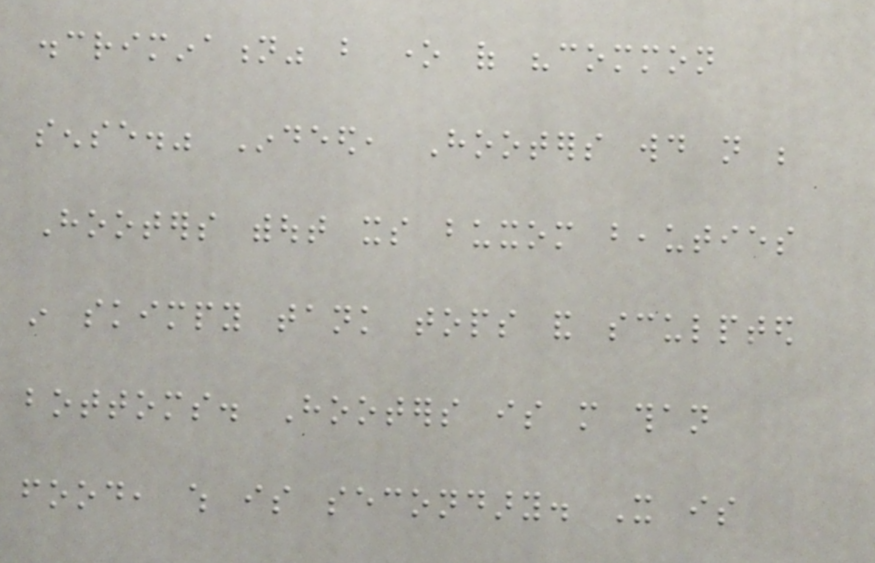discrimination" but one of "common
sense." Indeed, Hooters would not be
Hooters without its buxom beauties
in skimpy tank tops and sculpted
bottoms. Hooters is more than
food, which is secondary. It is
